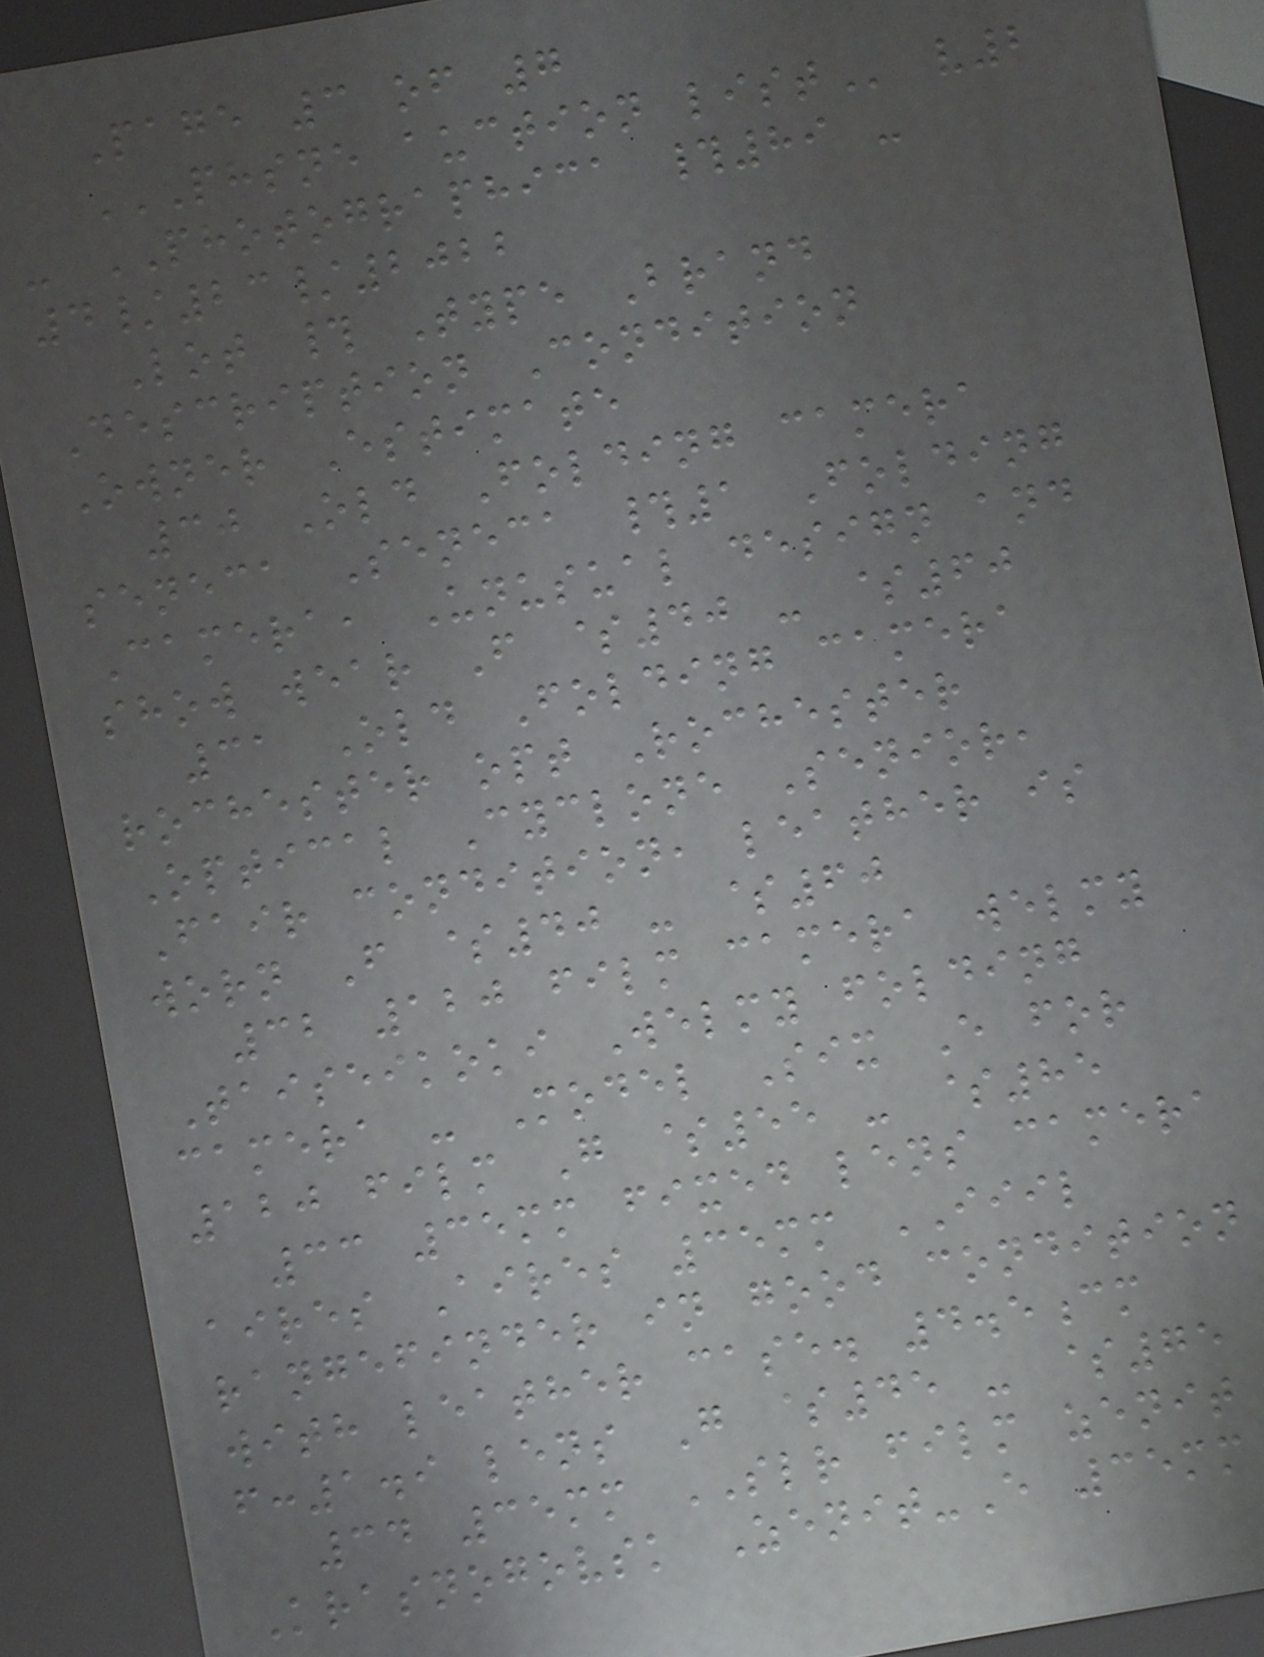Page 3 of 7
PHSNE AUCTION LIST v2
- PHOTOGRAPHICA #89 -
4/23/2022
Lot # Type Brand
Description Condition
Owner Estimate
30 Old Folding camera
seneca Seneca #1 Folding
Camera, Unusual design and
show wear F $40 - $60
31 Old Folding camera
rochester opt Rochester
Optical Cyclone Senior,
Fair condition, leather is
worn F $40 - $60
32 120 film camera welmy
Taiseikoki Welmy folding
camera - Model Six E for
120 film G $55 - $85
33 35mm fixed lens camera
aires Aires 35mm IIIL
rangefinder in good condition
with leather case. 4.5cm
f:1.9 lens G $45 - $75
34 35mm SLR film zenit
Krasnogovsk Zenit-E 35mm
